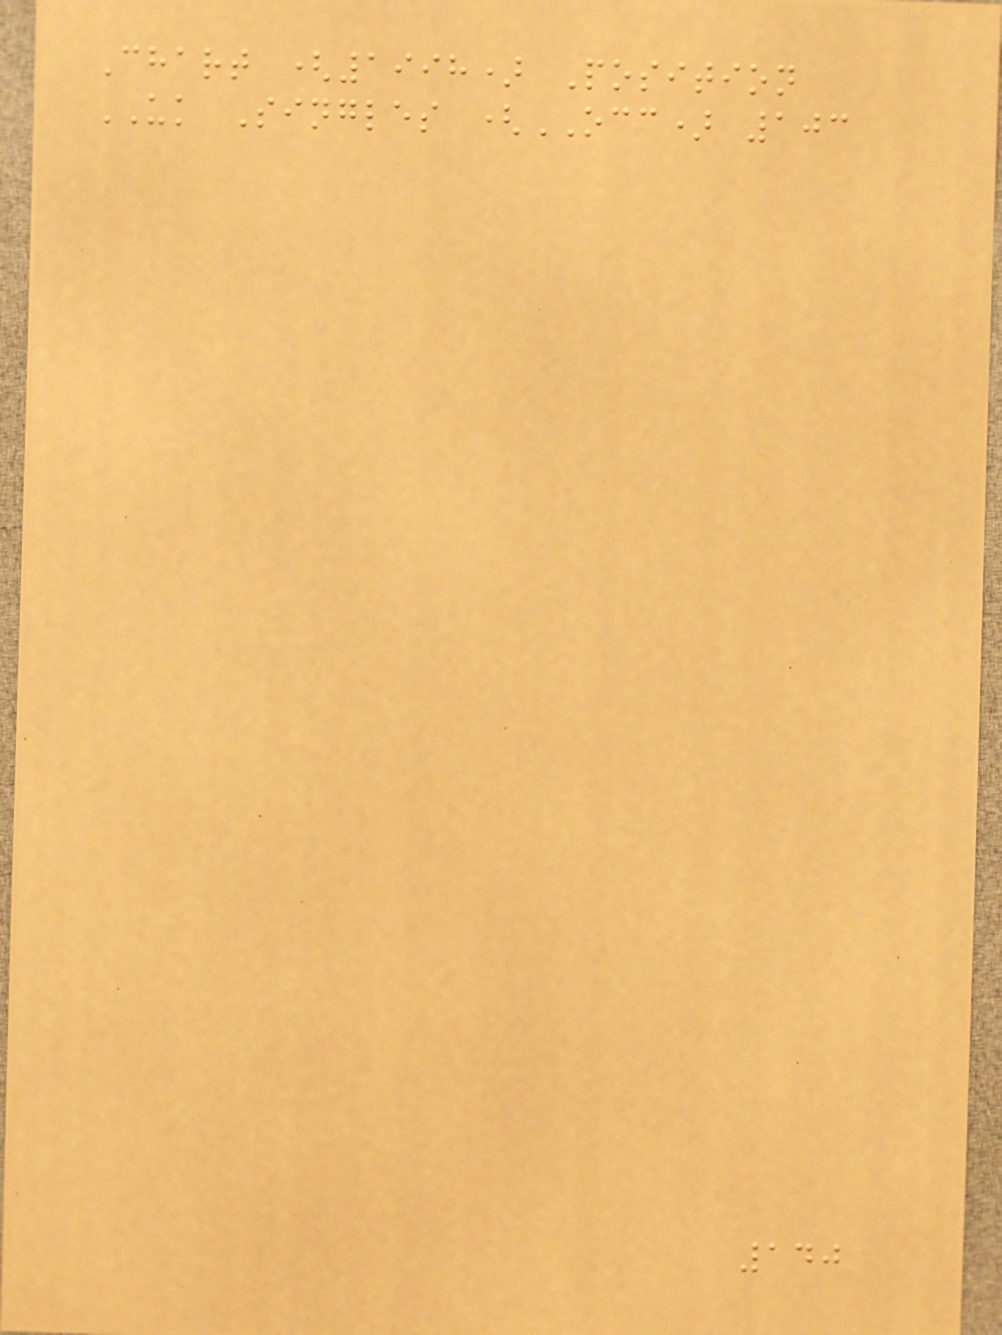Chart (1998) Position
UK Singles (OCC) 103
140
